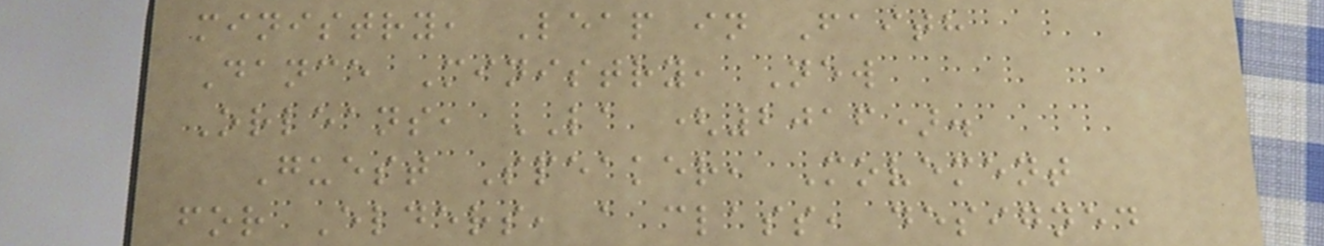ministry, Leap in Faith
Dance Ministry, New
Orleans, LA (2016).
Guest Speaker, Movement
for Elders, a class, designed
